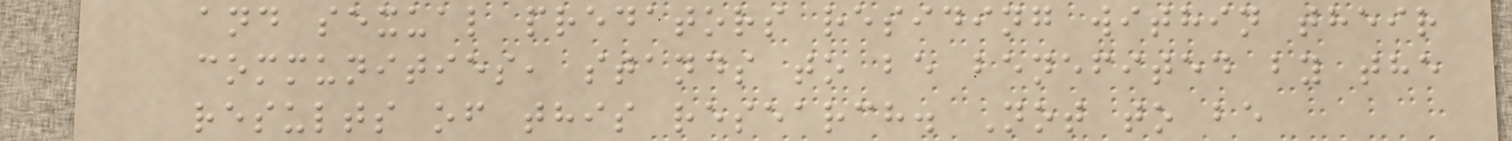and sexual predators residing within their
communities, stands to be benefited by the
results of this research. Not to be
